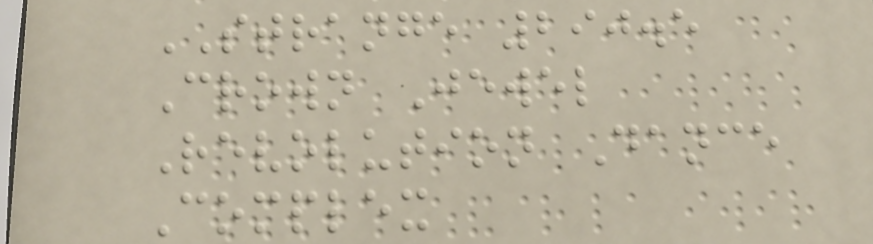STRANGE 290.5
Crown Jewel
Revolution Dance
Complex
